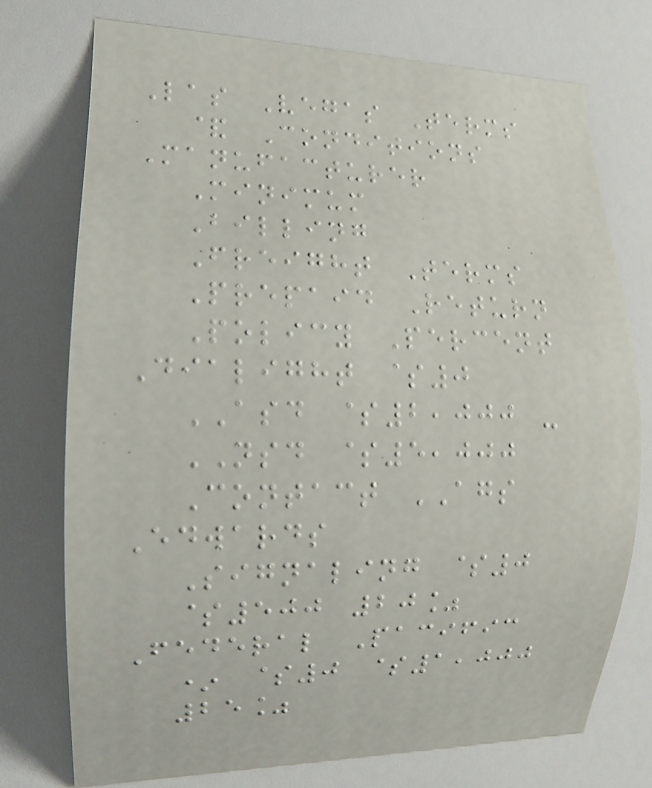Las Vegas Terms
& Conditions
Manufacturer
Minimum
Billing
Freight Terms
Prepaid Return
Policy Percent
Dialight $0
ASD $2,000 -
NSD $5,000
Contact AGS
Edwards
Signaling $0
$500 20%
Federal Pacific
* $0 $1,000
25%
